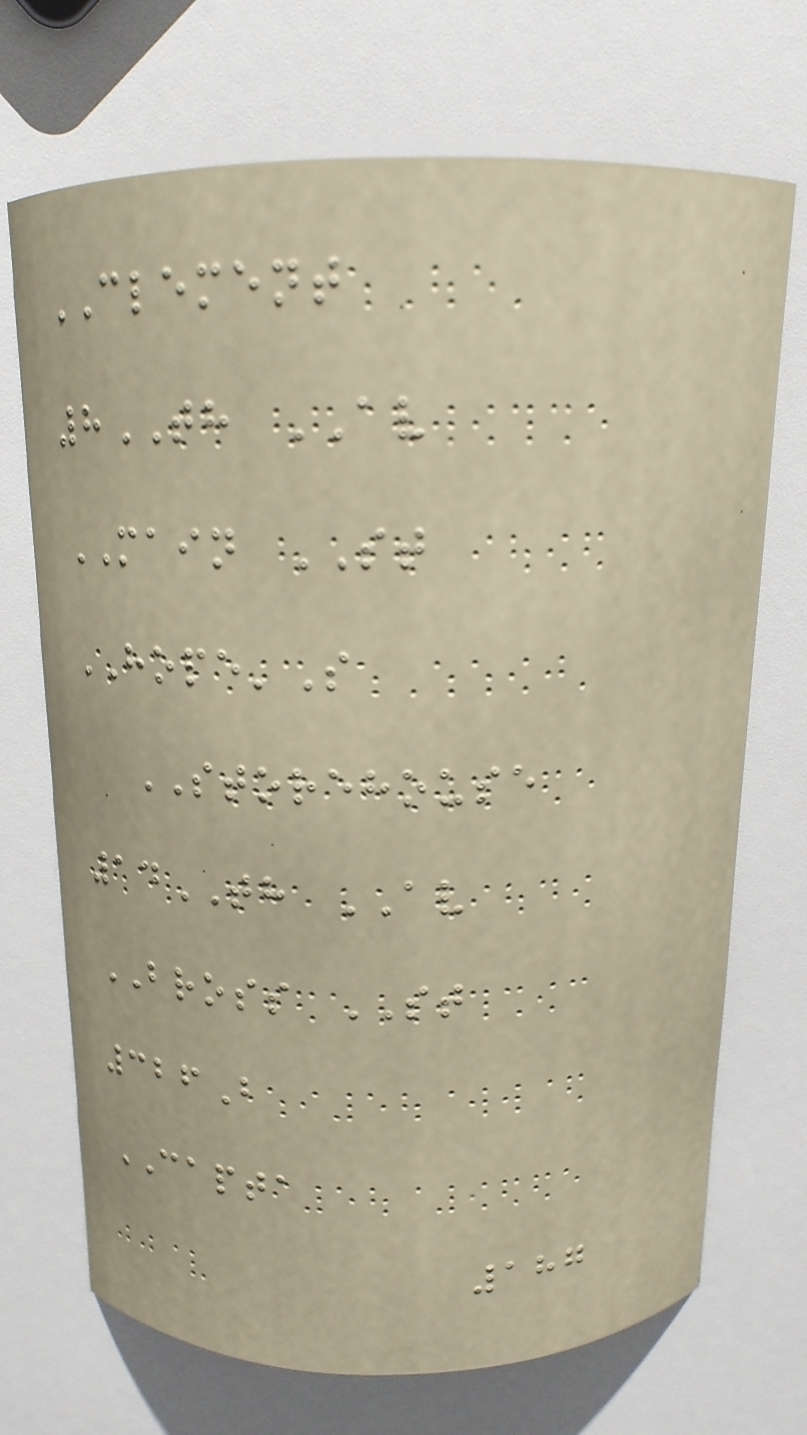CLEMENT
8TH AV
MAIN ST
HOPE'S
STOREHOUSE
14TH AV
BROSS ST
326B
CAPTA
187
